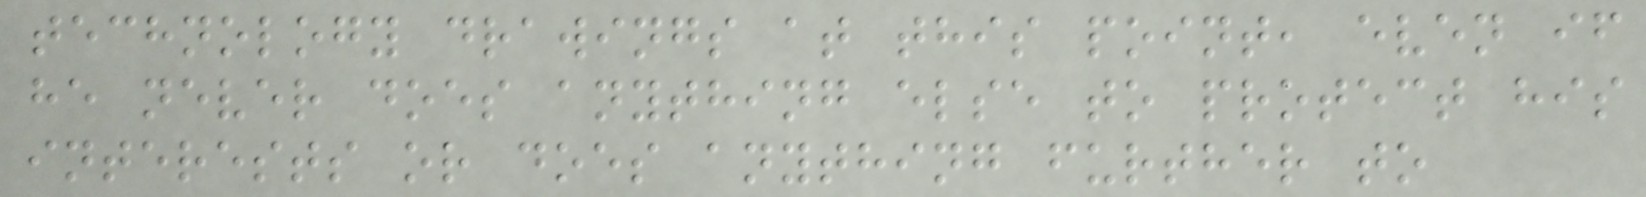technology drawings at this point, even if
he never does anything else to protect his
interests or does anything further to
